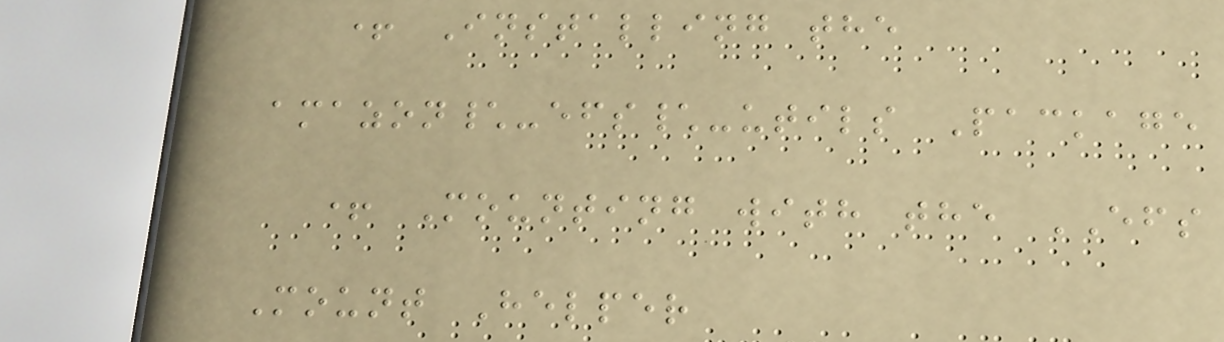+ Installing the
amazon\-efs\-utils Package
+ Mounting with the EFS
Mount Helper
